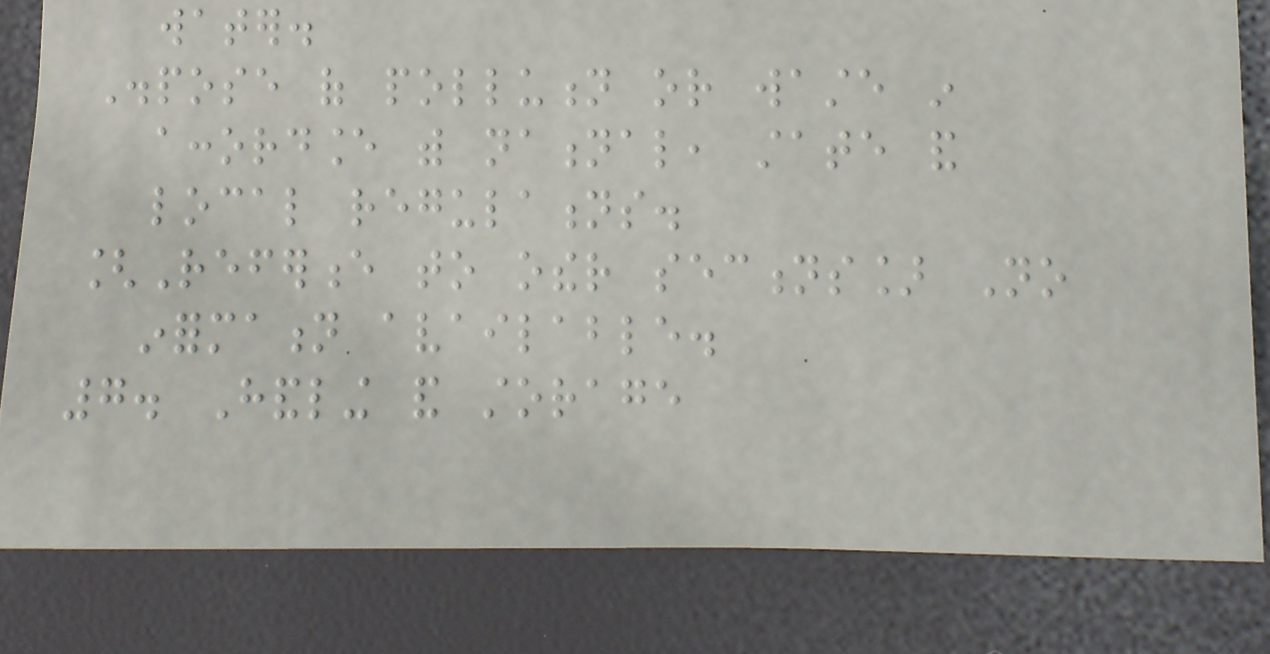water.
Dispose of pollution or waste in
accordance with national, state and
local regulations.
[Reference to other sections] No
information available.
7. Handling and storage
